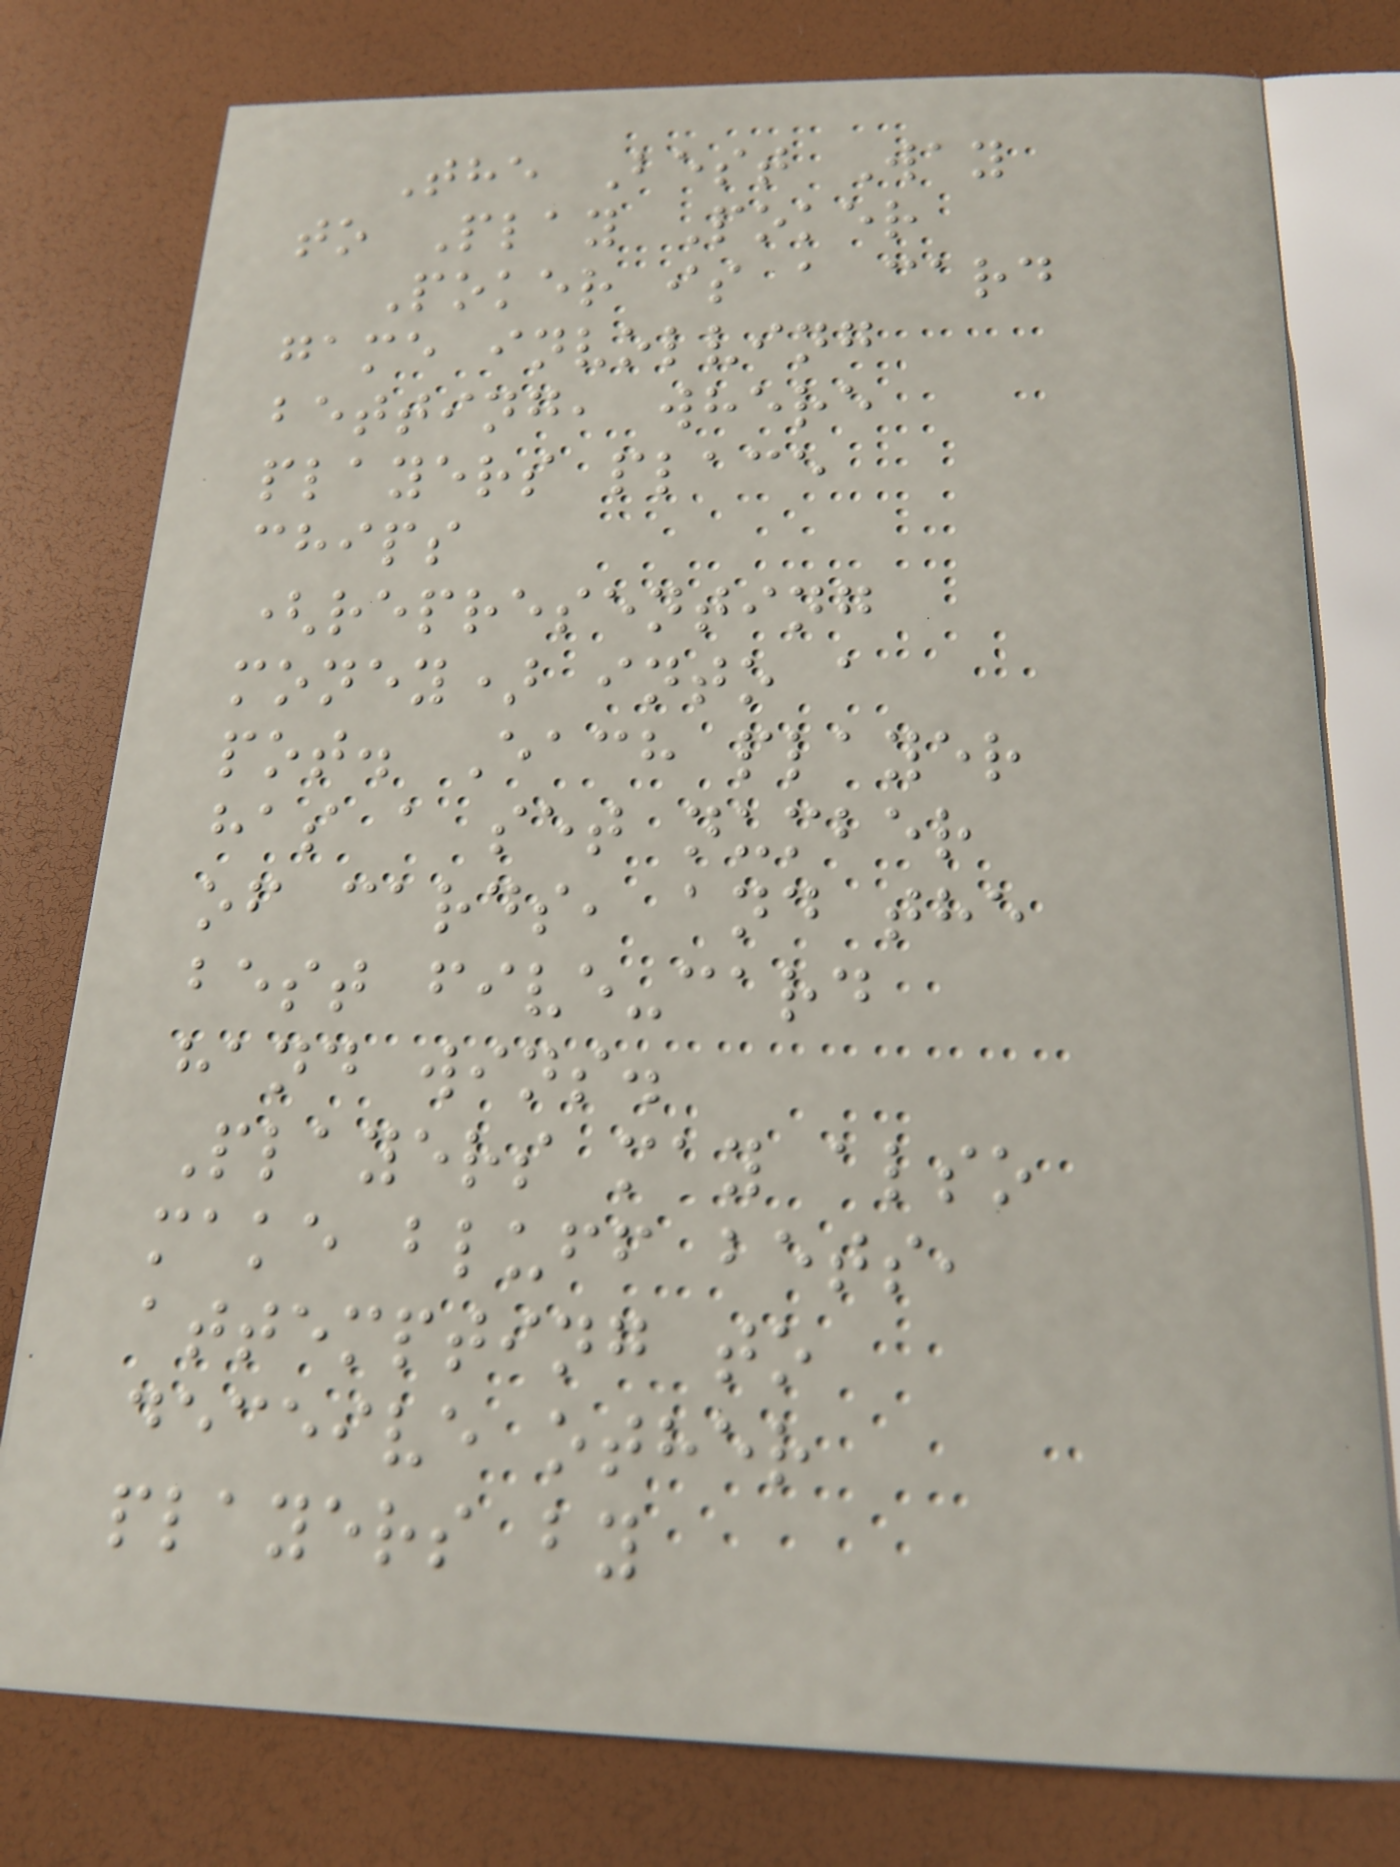The Best Way
to Play Poker
Poker is a card
game involving
betting, where
players place
chips
(representing
money) into a
pot. Each player
has a set number
of cards, and the
best five-card
hand wins.
Players may also
make bluff bets,
attempting to
deceive other
players by
